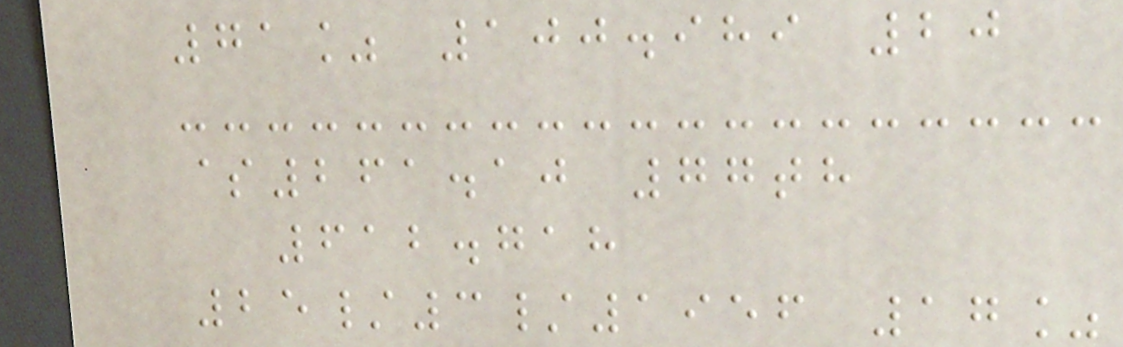71% 100.989 20
$261.10 77th
612.718
25/3/1956 17%
